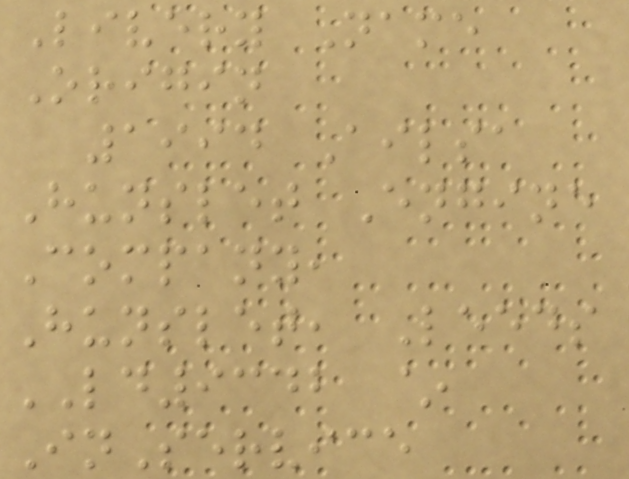Livery Name
Origin
1994 Ailsa
Hunslet Engine
Company,
Hunslet, Leeds
LD9342 ~
InService
